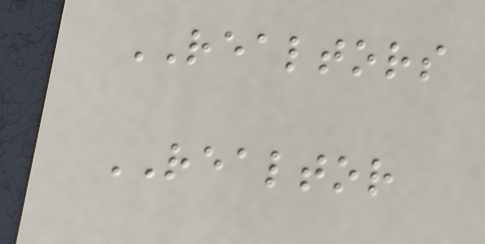REALTORS
REALTOR
